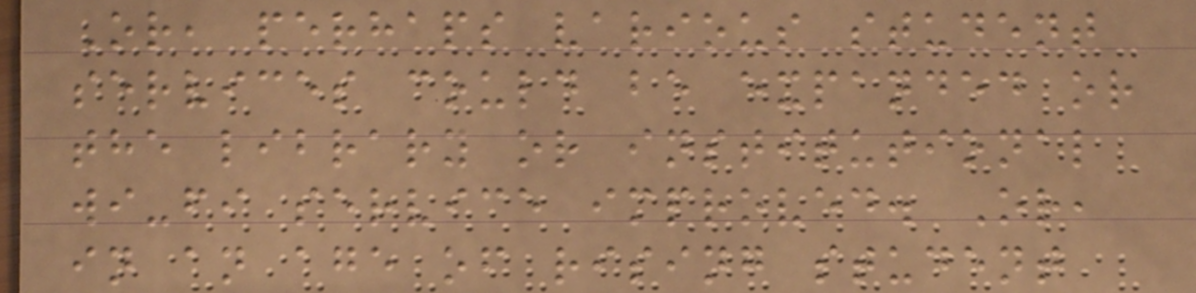Or, perhaps various student
services could be expanded or
the library or institutional
wi-fi service improved. Or,
in an age of rising student
